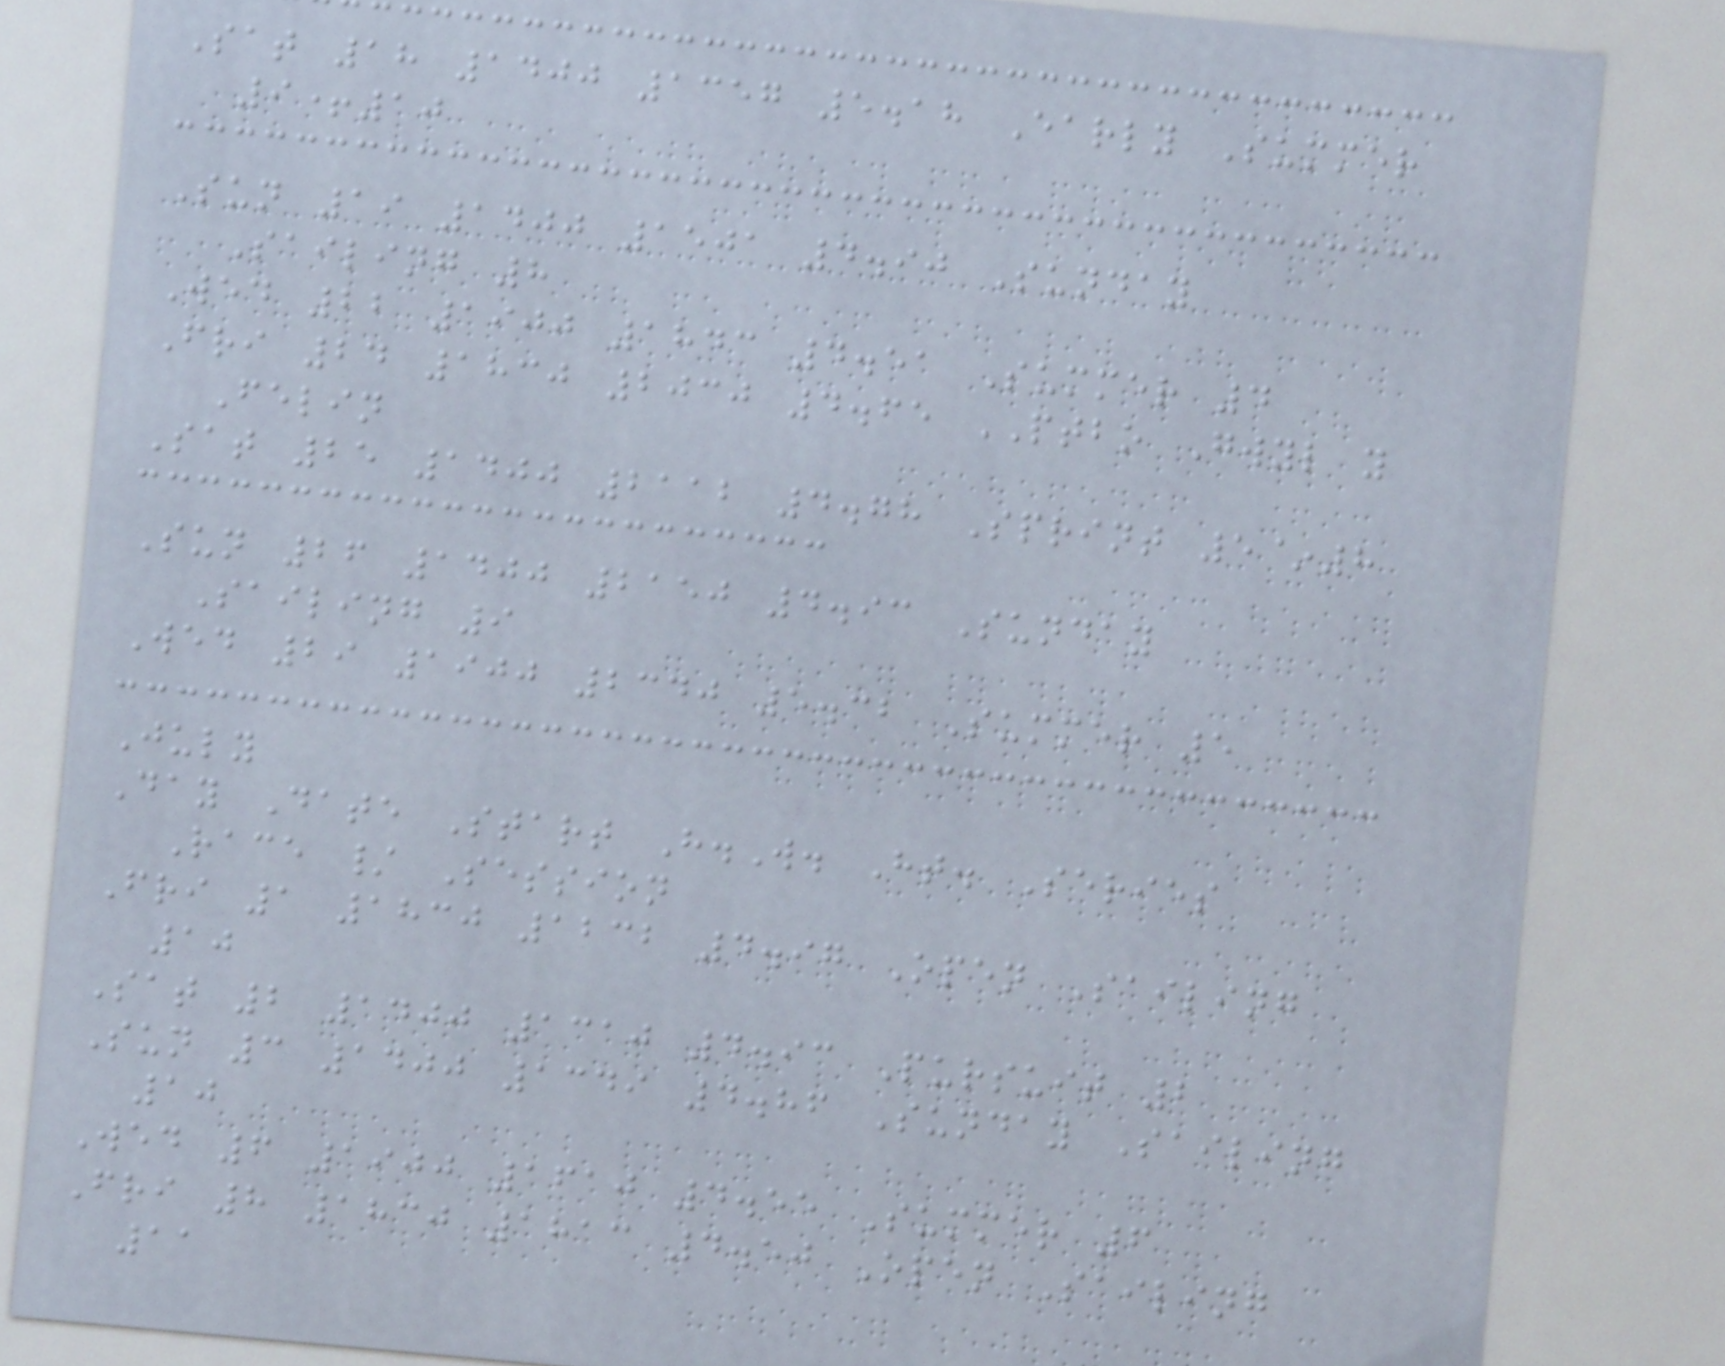Sat 18 1400 1357 5.18 Early Summer
9+10
Sun 19 1400 1501 4.90 Sunday
Sailing 8
Wed 22 1900 1843 4.51 Summer 4
Fri 24 1830 2030 4.65 PTBO Gwyl y
Felin
Sat 25 1400 2112 4.78 Sprint 5~8
Sun 26 1400 2150 4.93 Sunday
Sailing 9
Wed 29 1900 2340 5.32 Summer 5
July
Day Date Start H.W. Ht. Series
Race / Session
Fri 1 1830 1232 4.97 Open Sailing
10
Sat 2 1400 1310 4.93 Pursuit 2
Sun 3 1400 1349 4.86 Sunday Sailing
10
Wed 6 1900 1610 4.55 Summer 6
Fri 8 1830 1813 4.50 Open Sailing
11
